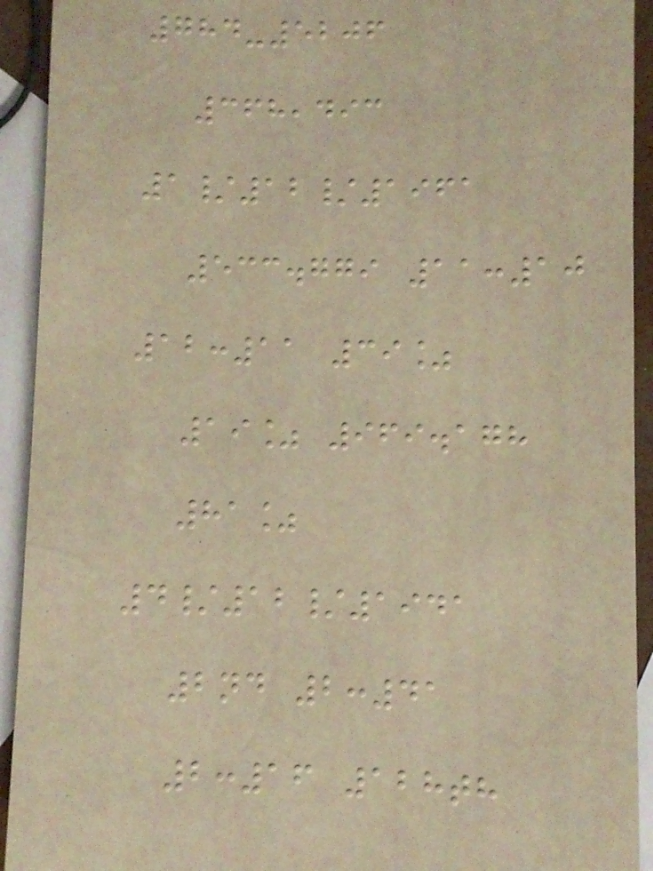784-5206
368,493
1/12/1961
533.779 11:10
12:11 39%
19% 969.178
81%
4/12/1941
2nd 2:41
2:16 128th
